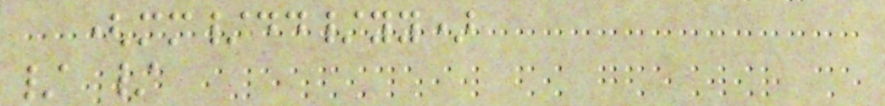(mm/dd/yy)
/ /
